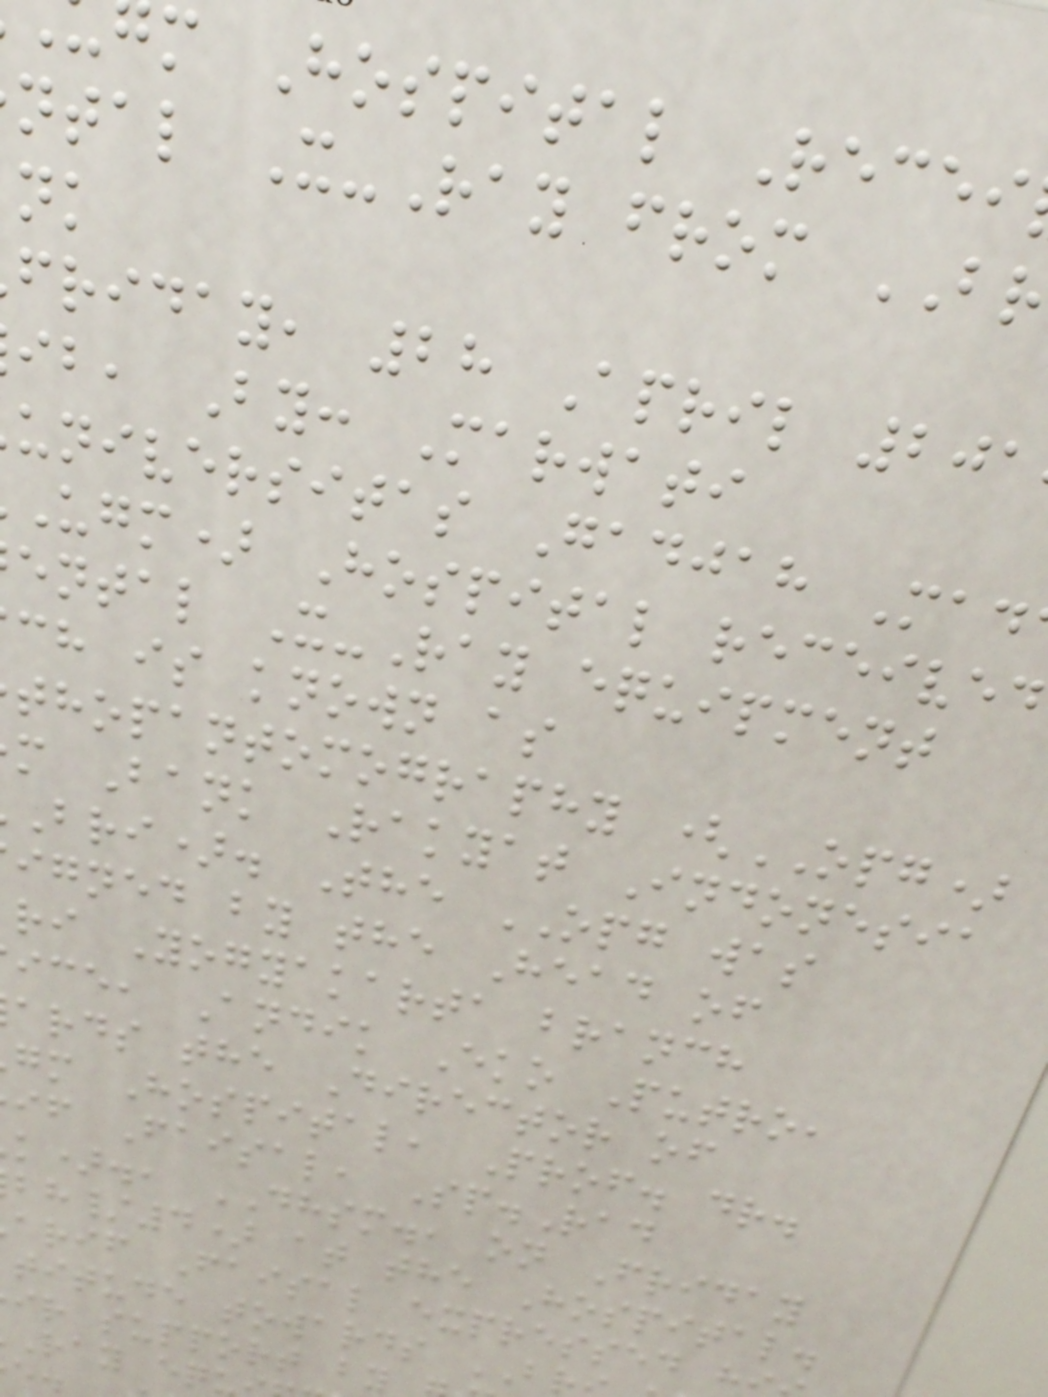m Hospital Recei
ntal X-Ray from
friday, 28 April 201
ib, By: Marwati
universitas Gadjah Mad
ugm) Hospital received
ental X-Ray equipment
ch is known as
thopantomography (OPG)
m Bank Rakyat Indonesia
bri). The OPG was
igned by the Head of
ri Yogyakarta branch
ice, Andik Eko Putro,
ards the Director of
gm Hospital, Prof. dr.
if Faisal, Sp.Rad
k)., DHSM., on Friday
/4) at the Hospital.
arif Faisal expressed h
titude towards
ir support by
Ray eq
